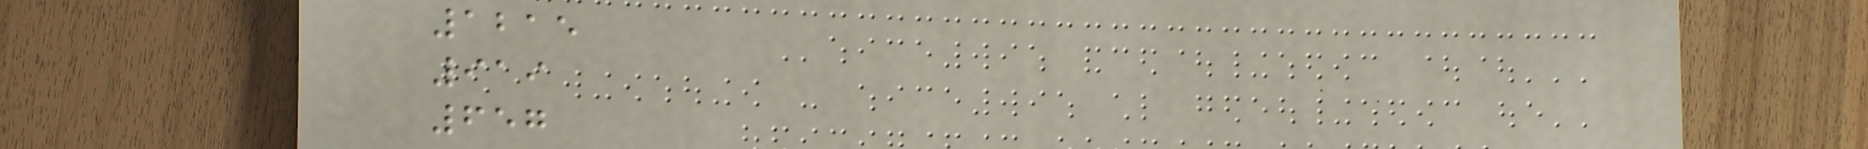1215
919
657
